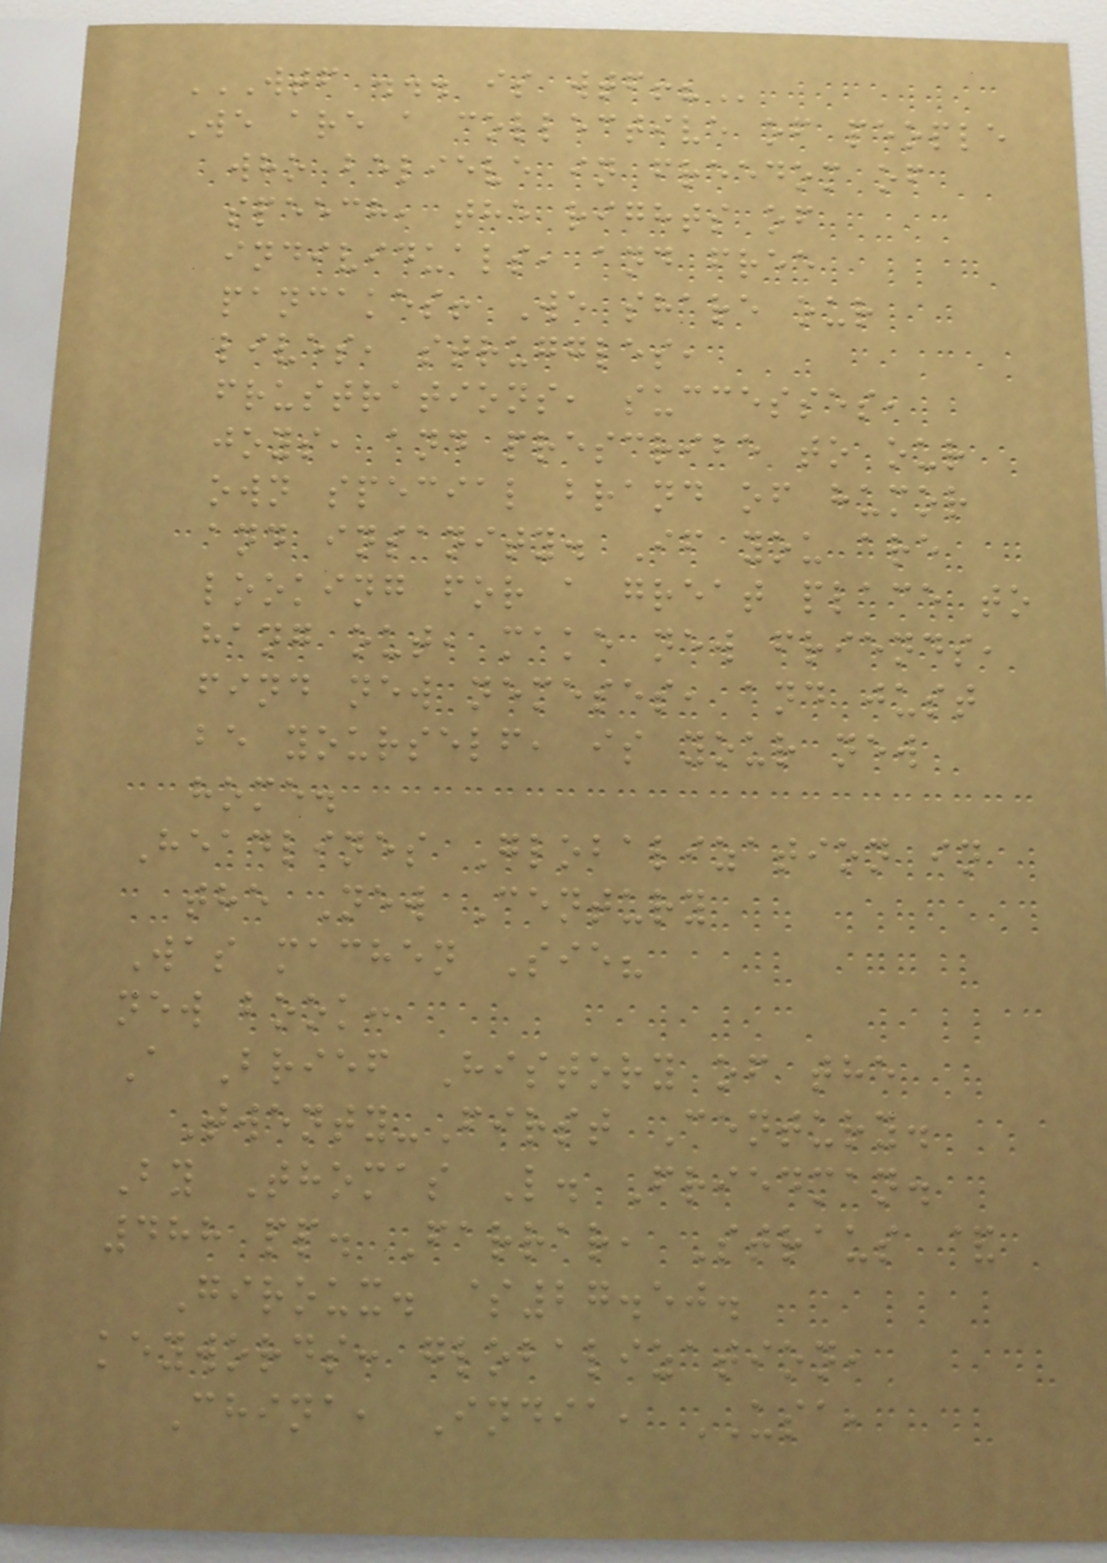WTF ... IS WTF!?
We are a collective of people
who believe in freedom of
speech, the rights of
individuals, and free
pancakes! We share our
lives, struggles,
frustrations, successes,
joys, and prescribe to our
own special brand of humor
and insanity. If you are
looking for a great place to
hang out, make new friends,
find new nemeses, and just
be yourself, is your new
home.
Headlines Globalization in
the New Century
Was machen Sie?
new book:
A Brief History of the
Twenty-First Century.
By Thomas L. Friedman.
488 pp. Farrar, Straus &
Giroux. $27.50.
keywords: globalization,
China, India, USA,
